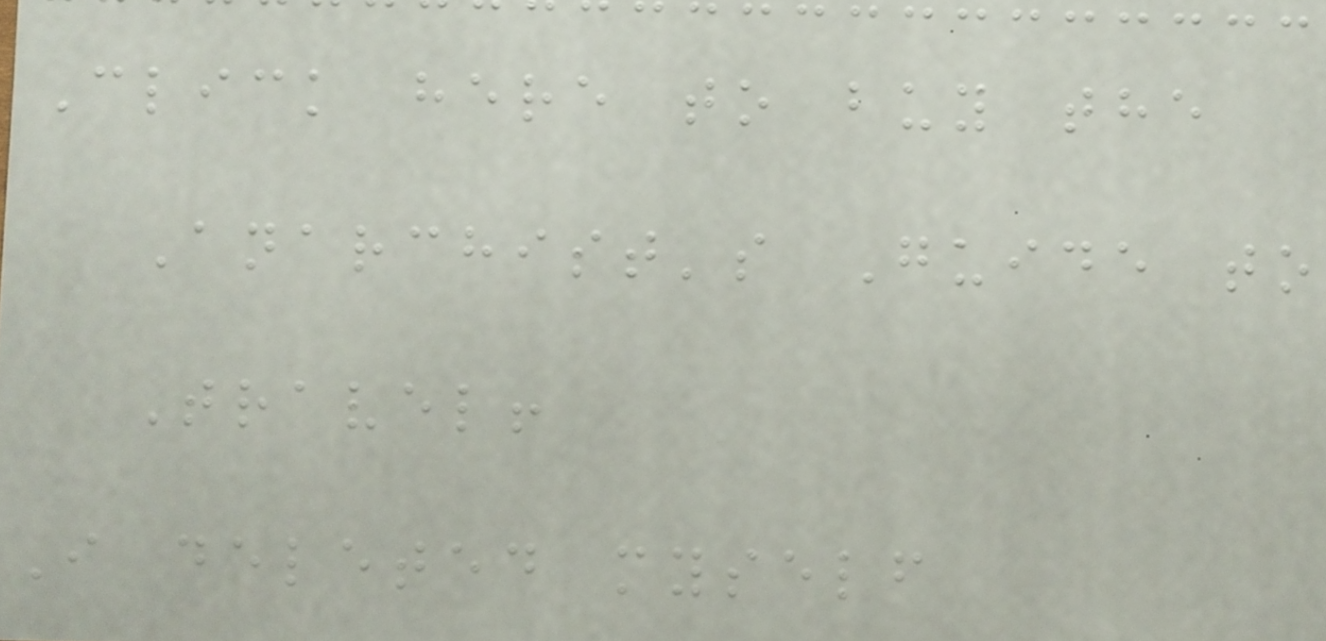Click here to buy the
Anarchist's Guide to
Travel!
I deleted myself
